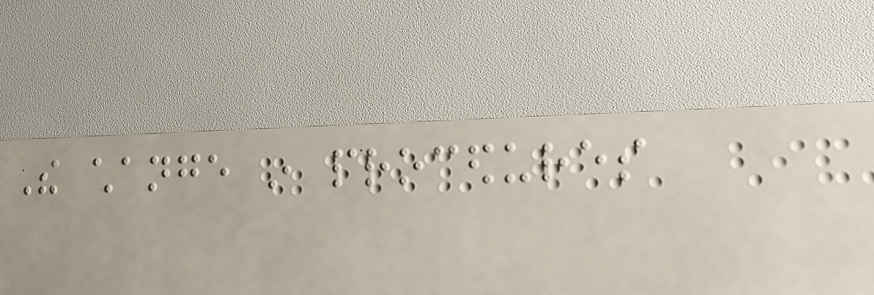The change in procedures
